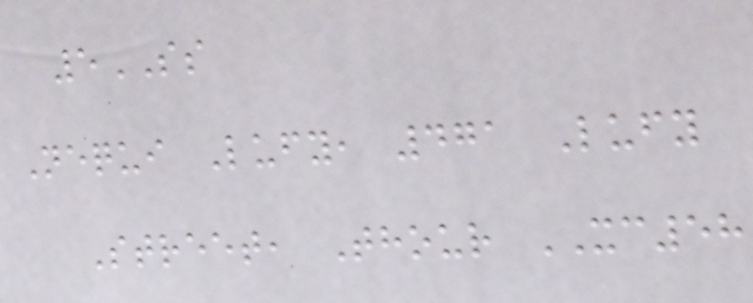5SS
Nequi Lufy, 471 Lufy
Street, Thour XC58
